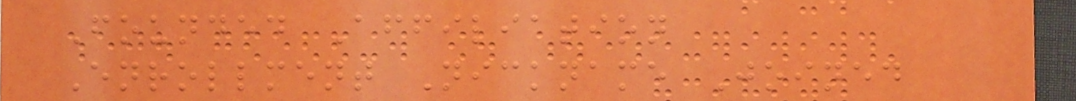Founded Affiliation
Enrollment Nickname Joined
